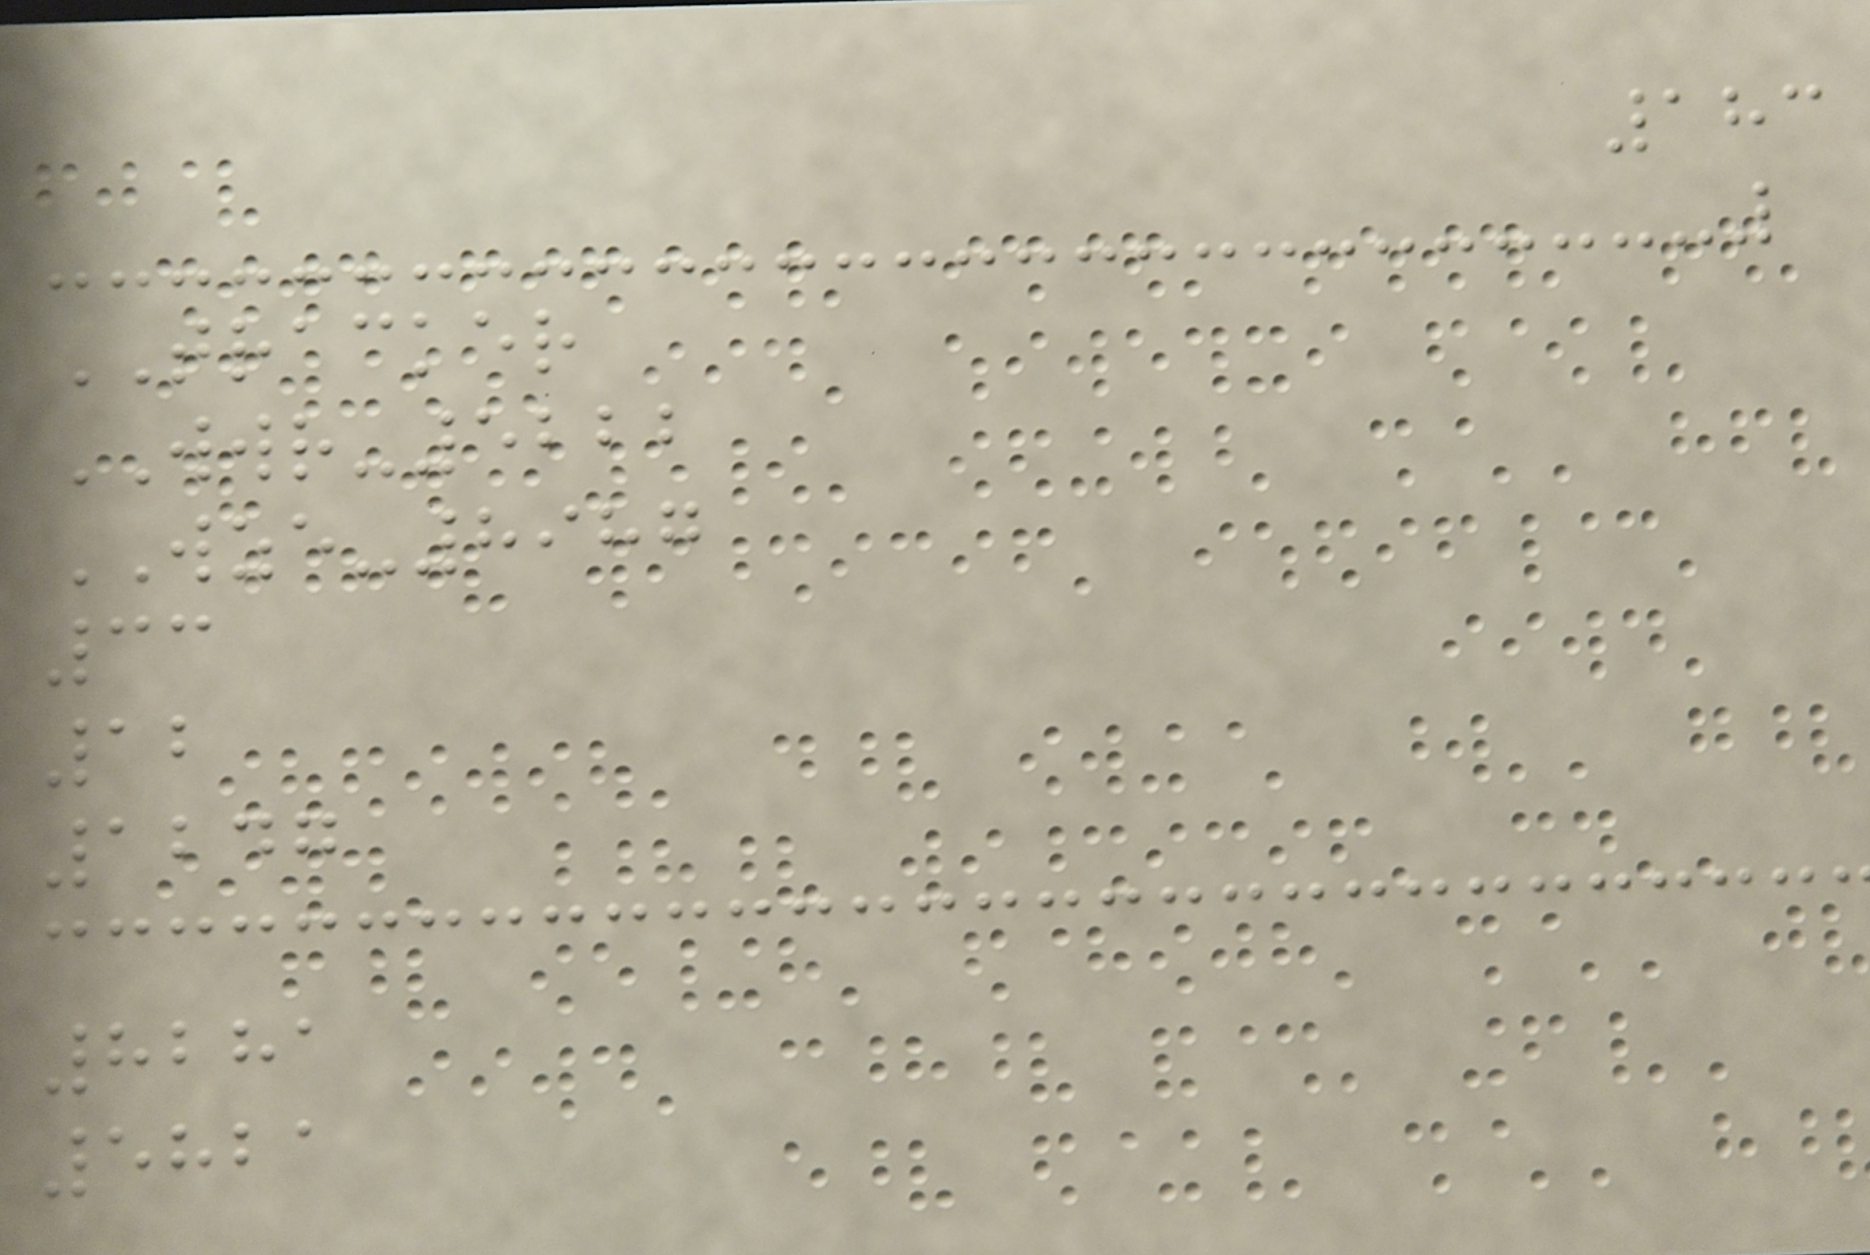183
TRACKER
WWR-5222
WZE-8987
33
12
1247
8281
5821
